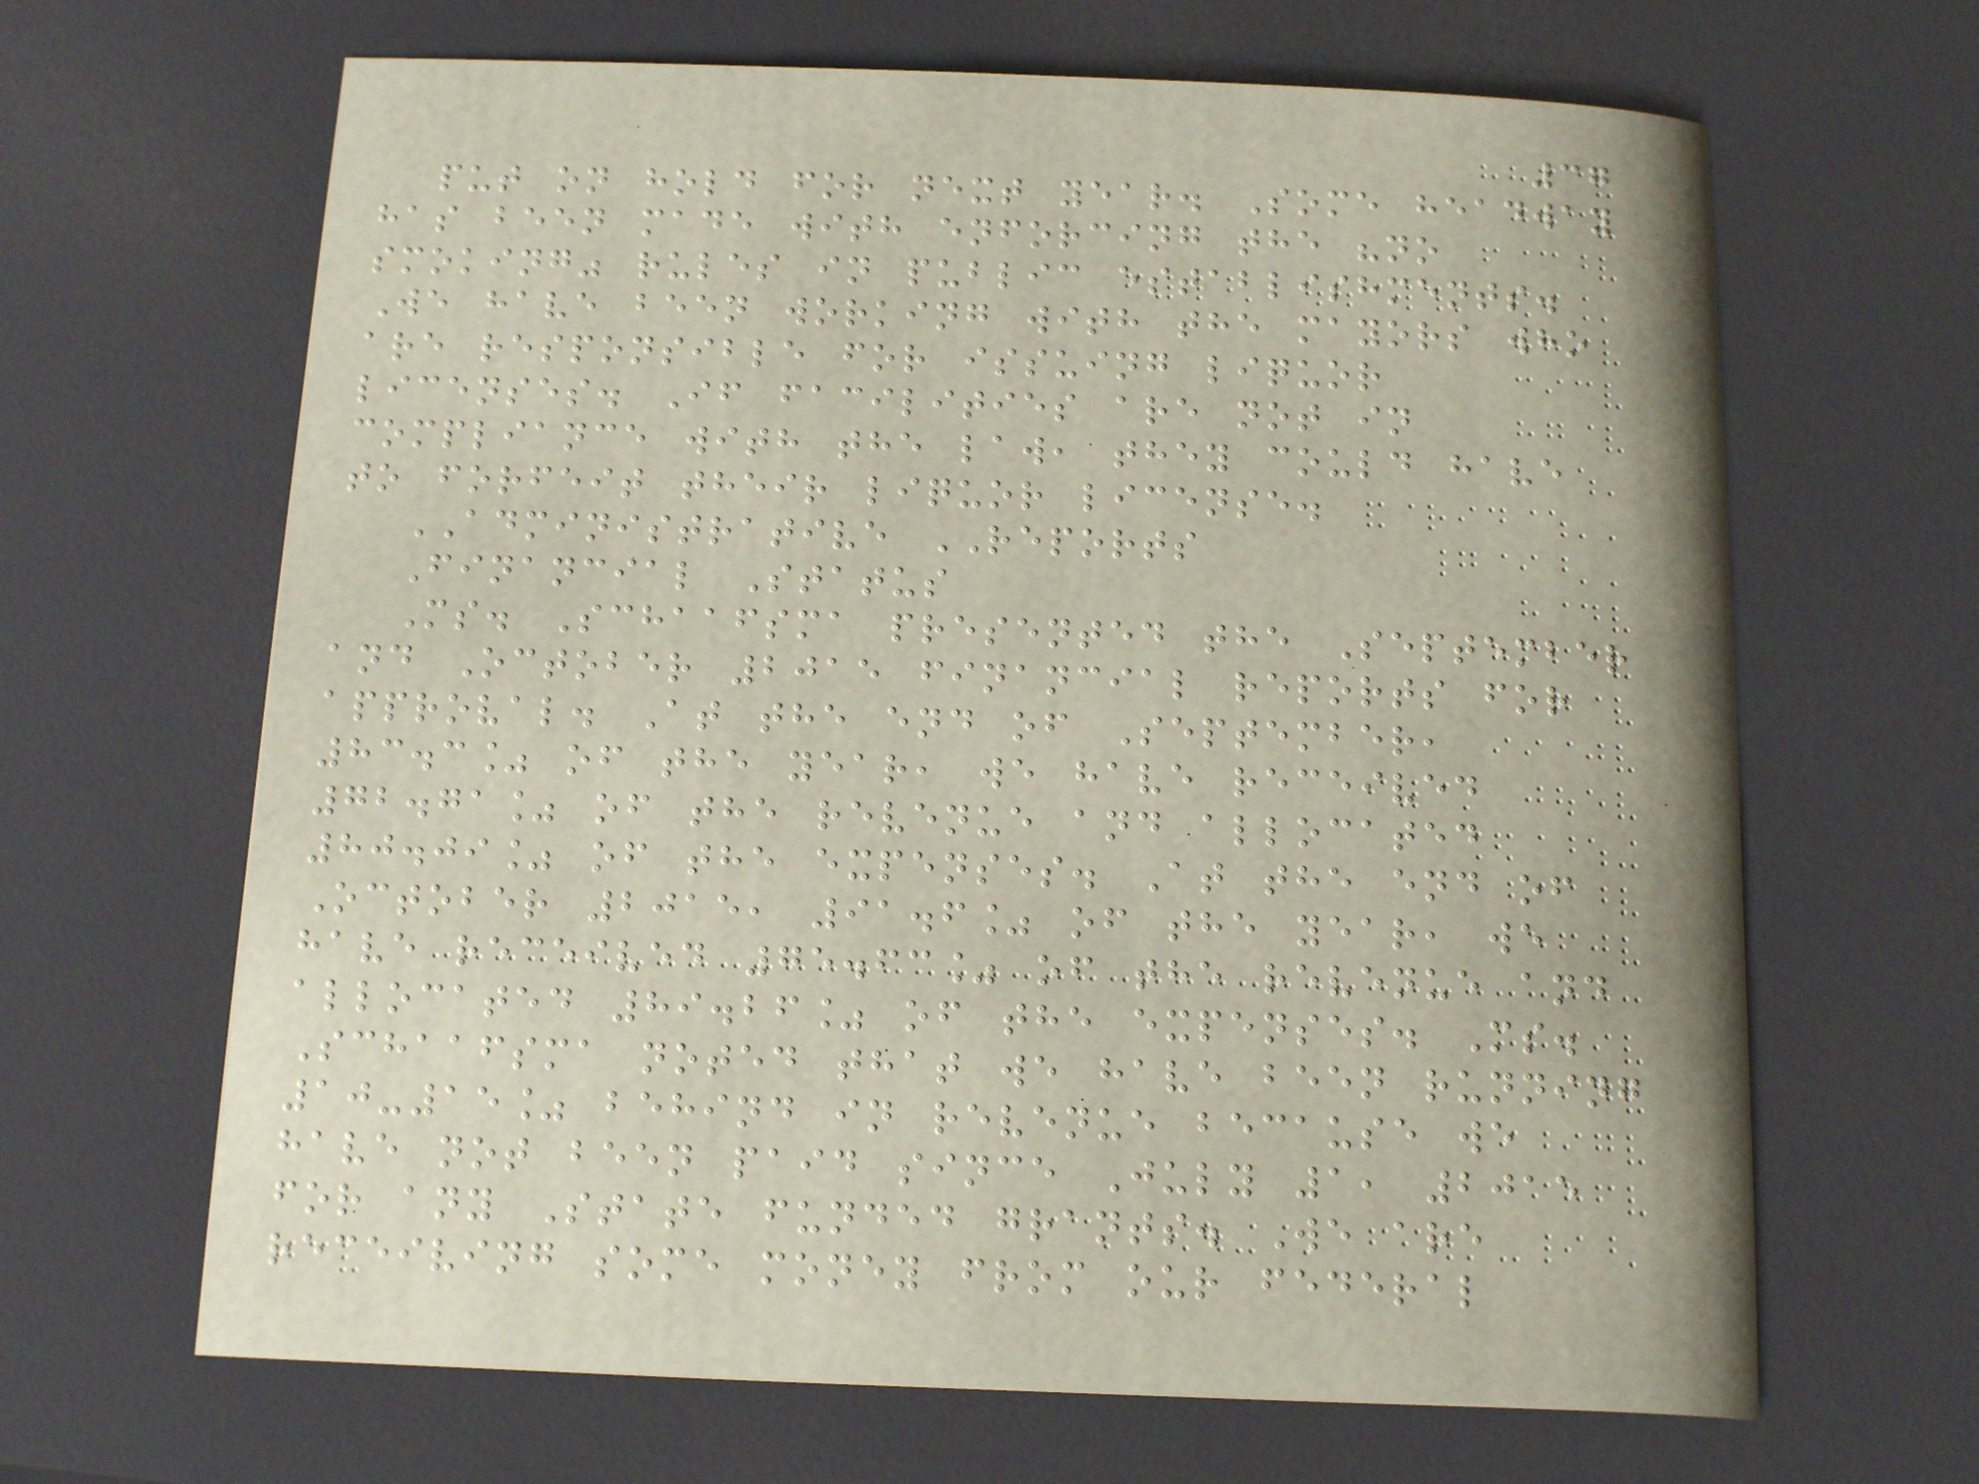37
put on hold for next year. Some headway
has been made with enforcing the "no
smoking" rules in public establishments.
We have been working with the mayors who
are responsible for issuing liquor
licenses. If facilities are not in
compliance with the law, they could have
to forfeit their liquor license.
ADMINISTRATIVE REPORTS
Financial Status
Ms. Schaafsma presented the September
and October 2015 financial reports for
approval. At the end of September,
83.3% of the year, we have received
72.71% of the revenue and allocated
80.09% of the expenses. At the end of
October 2015, 91.6% of the year, we
have received 75.63% of the revenue and
allocated 89.26% of the expenses. Ms.
Schaafsma noted that we have been running
10-15% behind in revenue because we
have not been paid since July 1, 2015
for any State funded grants. We are
receiving some money from our federal
